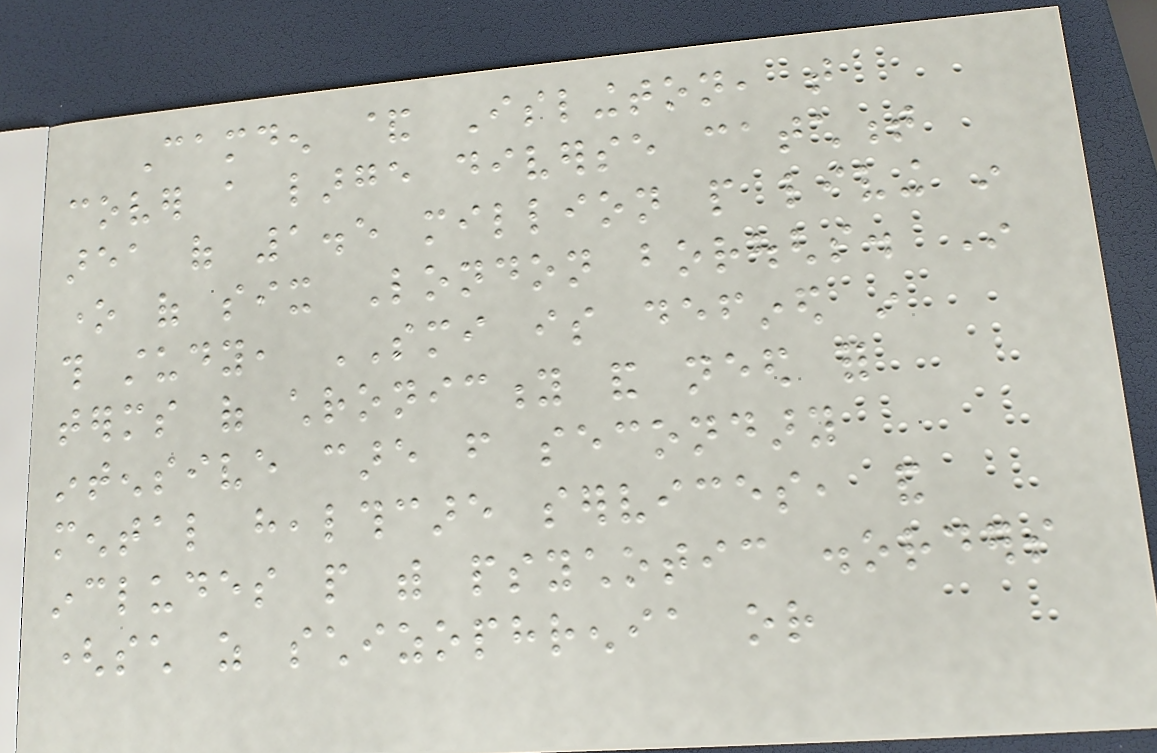Camden & Islington, that
cover a large diverse catchment
area of 1.5 million people living in
one of six London boroughs. In
this study, SMI is defined in
terms of chronicity and need for
intensive care from secondary
mental healthcare services, and
includes people with psychotic disorders
(such as schizophrenia or
